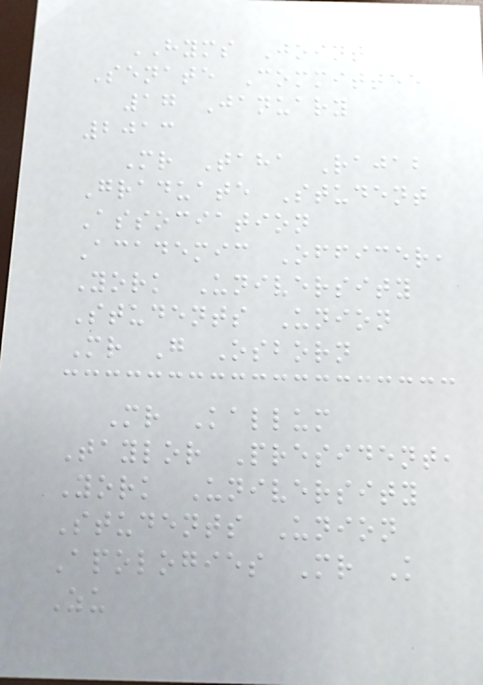HYMS Joint
Senate Committee
17 January
2013
Mr Taha Rajab
Graduate Student
Association
Academic Officer,
York University
Students Union
Mr G Osborn
Mr Kallum
Taylor President,
York University
Students Union
Apologies Mr K
Zu
